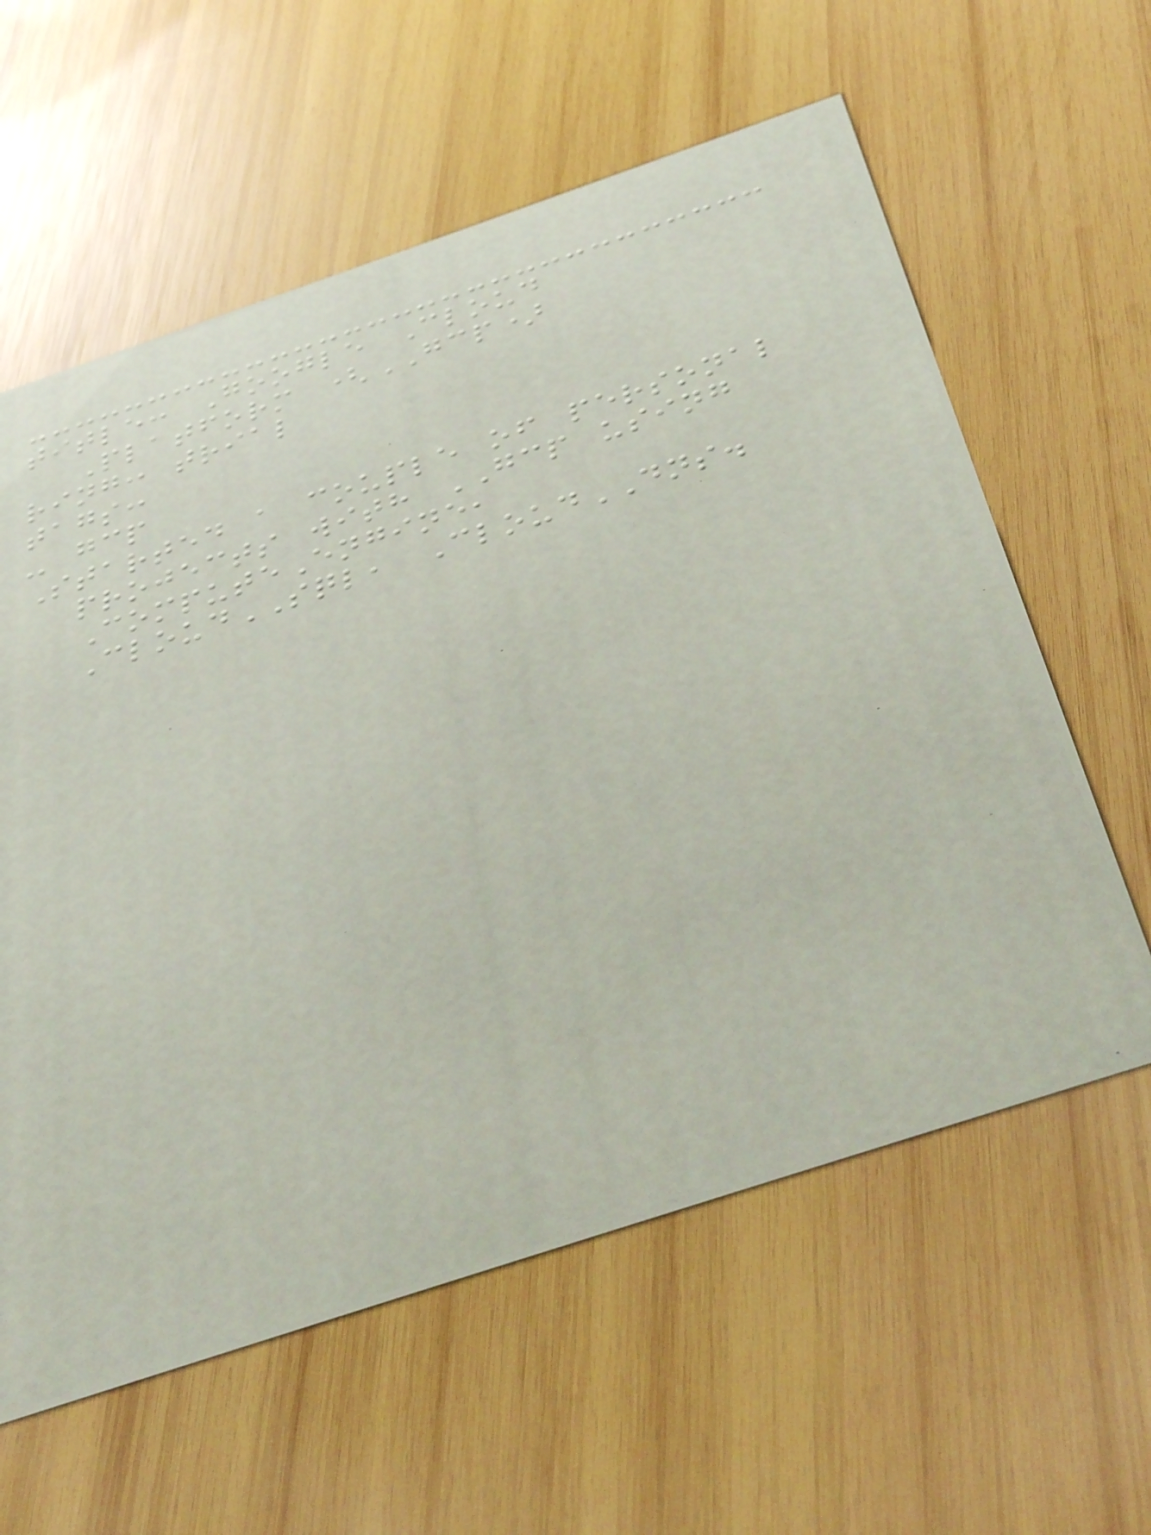title: Google Cloud
Platform (GCP)
ring: trial
tags:
- gcp
Started a couple of personal
projects with GCP using
ComputeEngine,
CloudSQL, CloudDNS.
